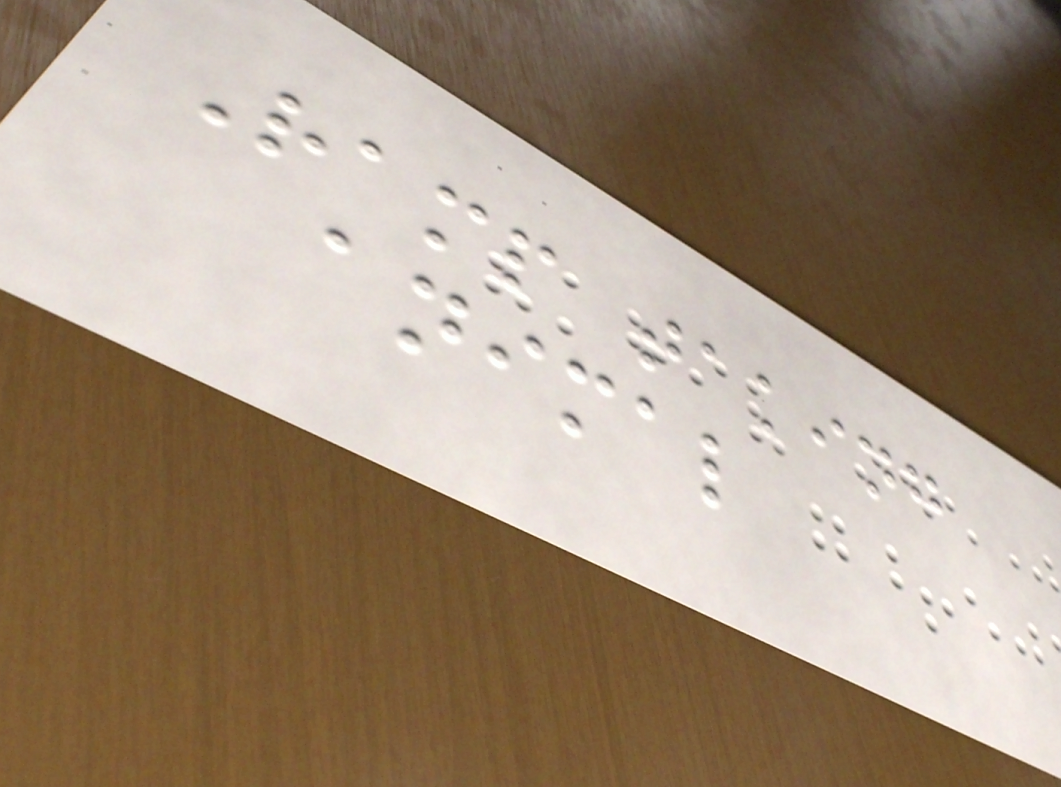Ramp taking
animal
